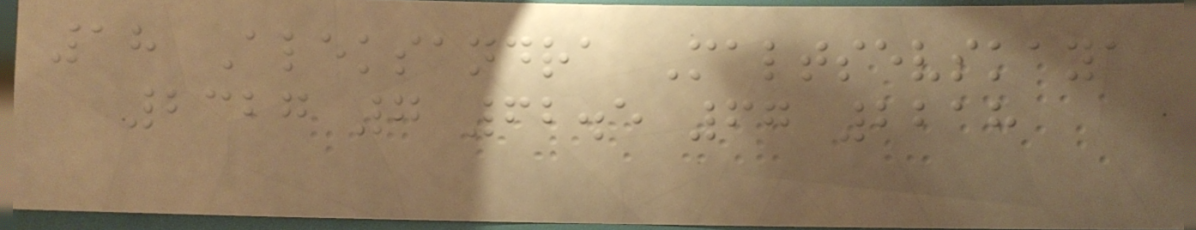18 Aleksandra Maltsevskaya
2327 7 62.5 67 2218
